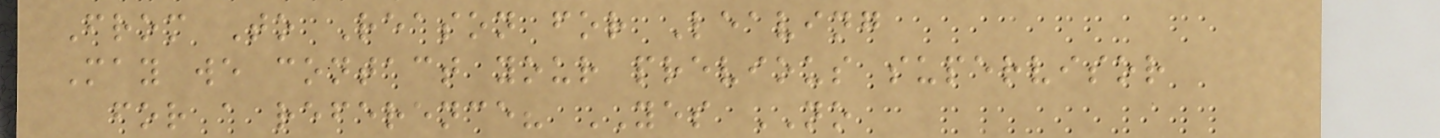From To Reason for Leaving
May we contact your previous supervisor
for a reference? YES NO
